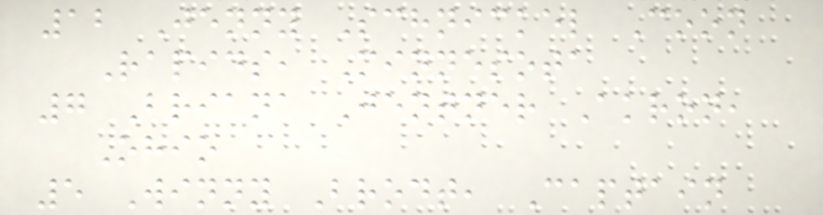12 Jenny Schnickel Coon
Rapids, Minnesota
7 Briana Jentner Akron,
Ohio
5 Winny Brodt, Captain
